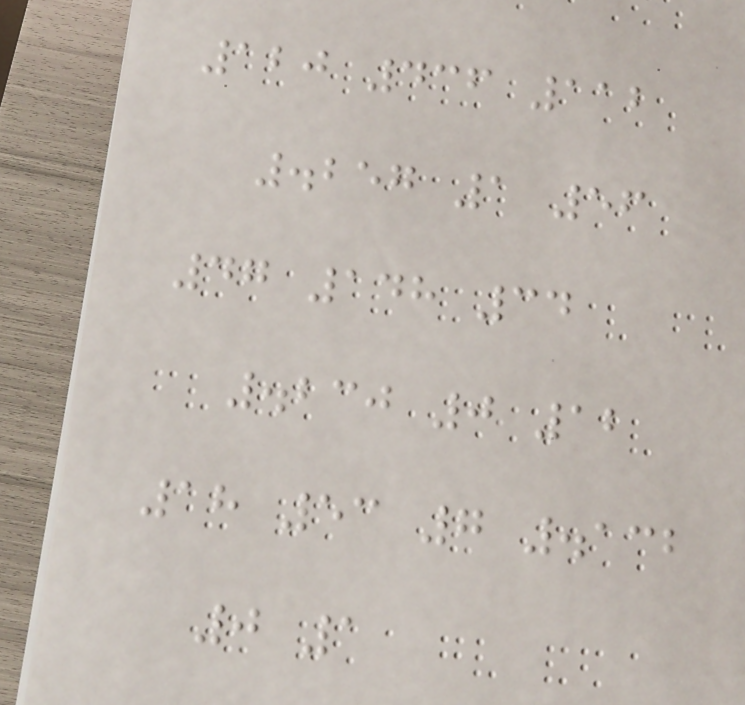120 436 112
.257 1 56
47 148 34
.230 0 12
18 53 7 .132
0 1
